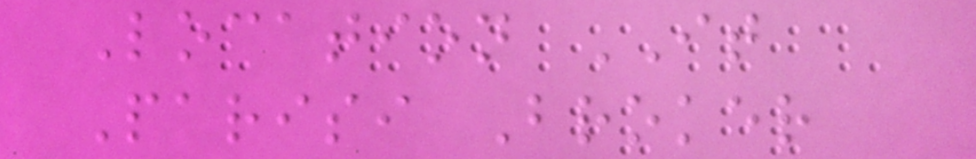Location IT
Parisi Broker
